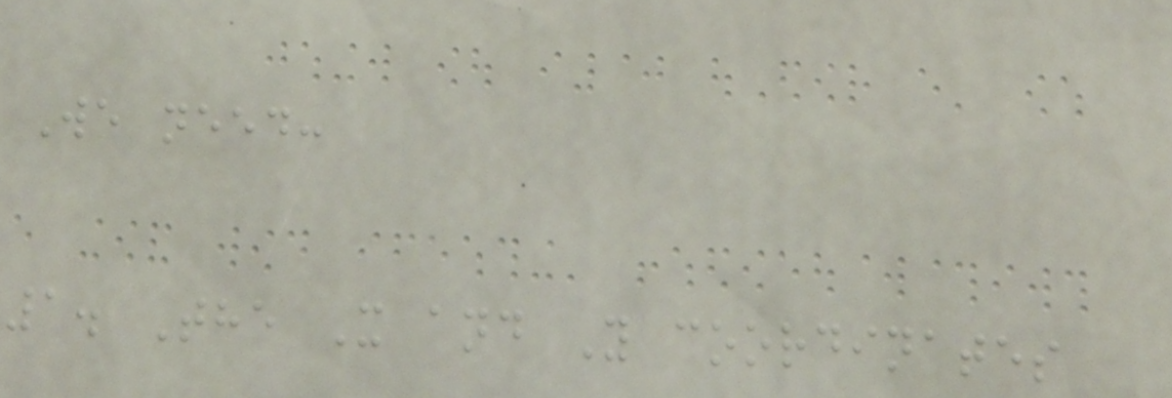We need:
1. The X and Y coordinates
